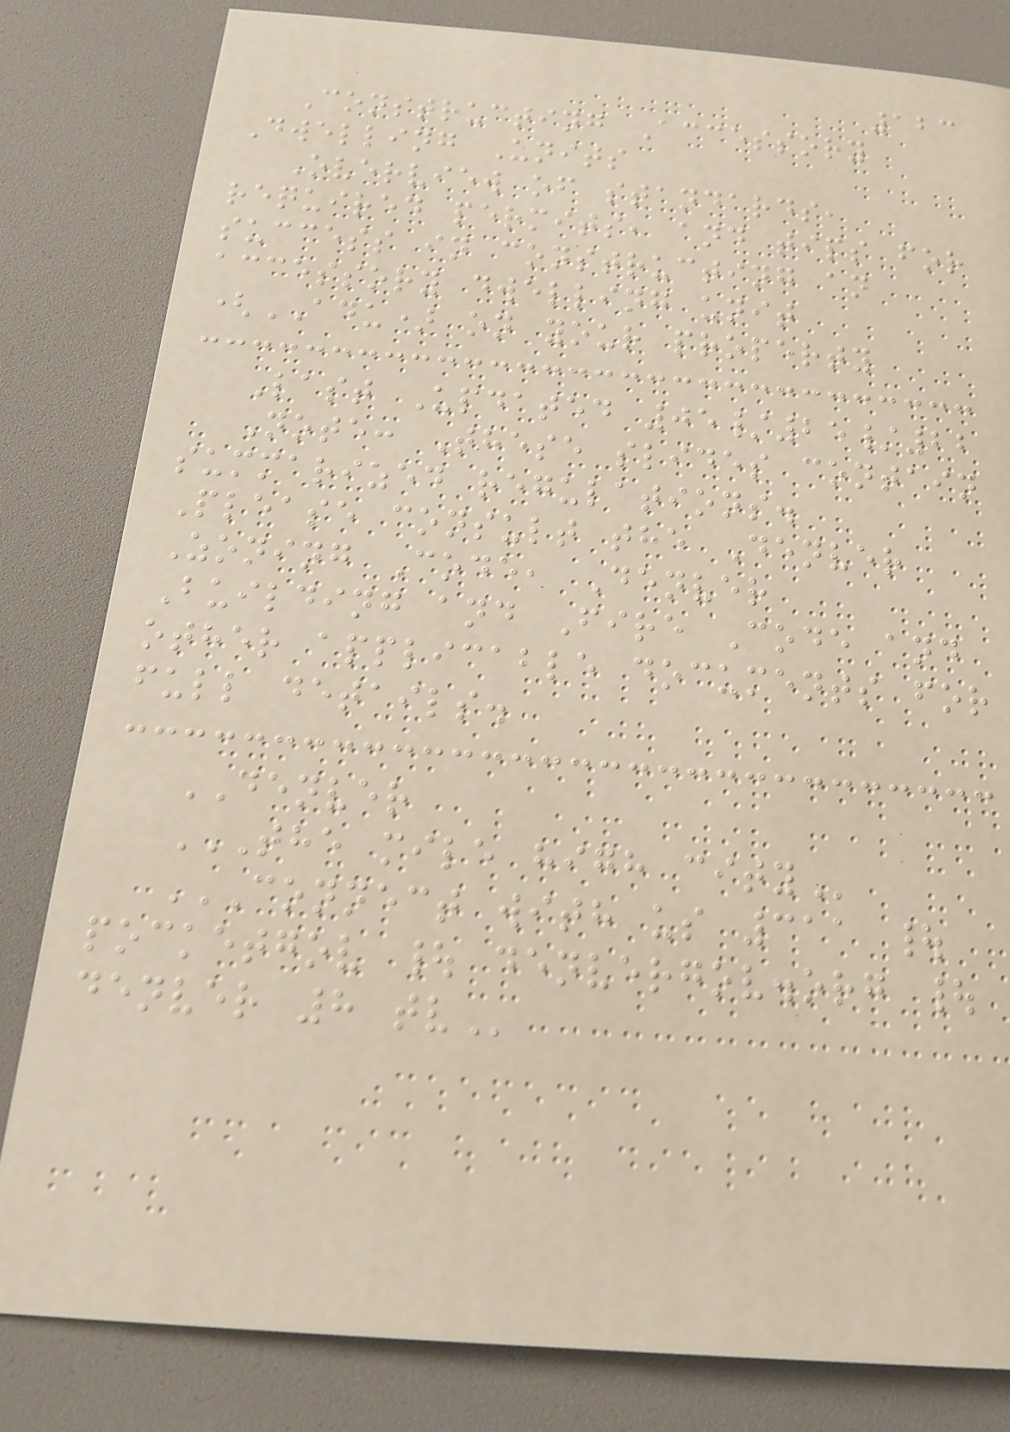123
Constructing Accessory
Dwelling Units
Overview of standards,
required permits, and tips for
success in constructing an
accessory dwelling unit
(ADU) on your property
Last Updated 05/25/22
Note: These slides contain
summarized regulations.
Please consult the Denver
Zoning Code, Denver
Building and Fire Code and
other applicable documents for
full details.
DENVER
THE MILE HIGH CITY
CONNECT WITH US 311 |
POCKETGOV | DENVERGOV.ORG |
DENVER 8 TV
